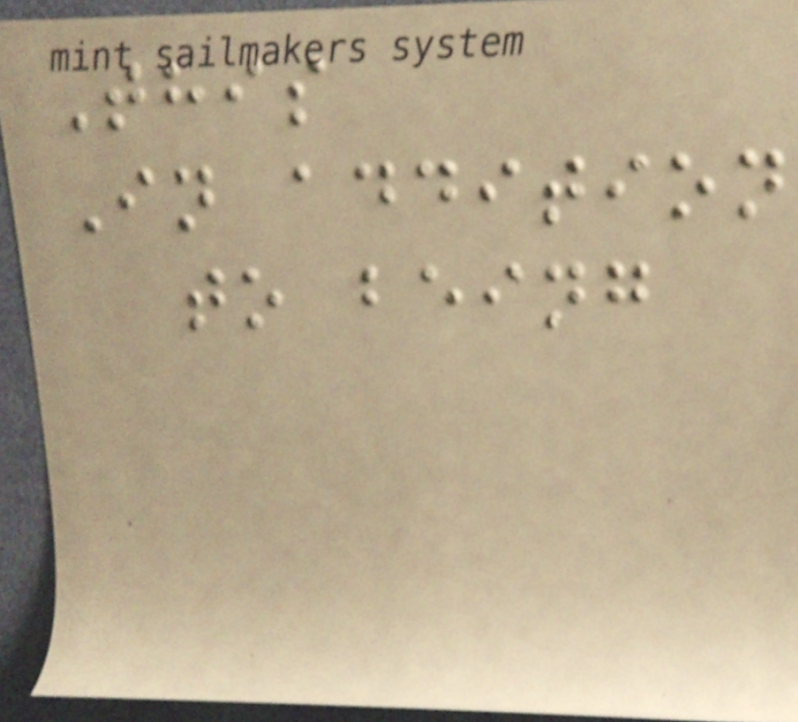This
In addition
to being
